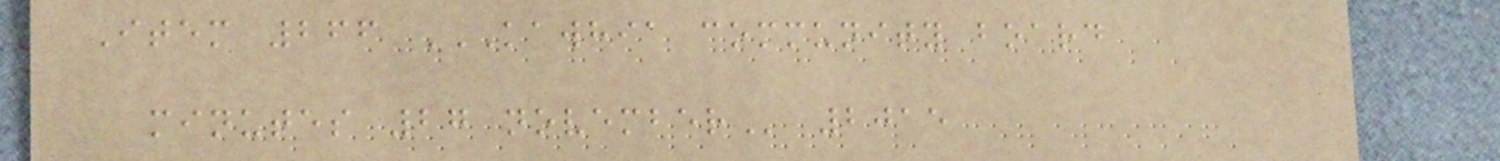Item 266 KAWHIA COMMUNITY BOARD
MINUTES 27 NOVEMBER 2015
